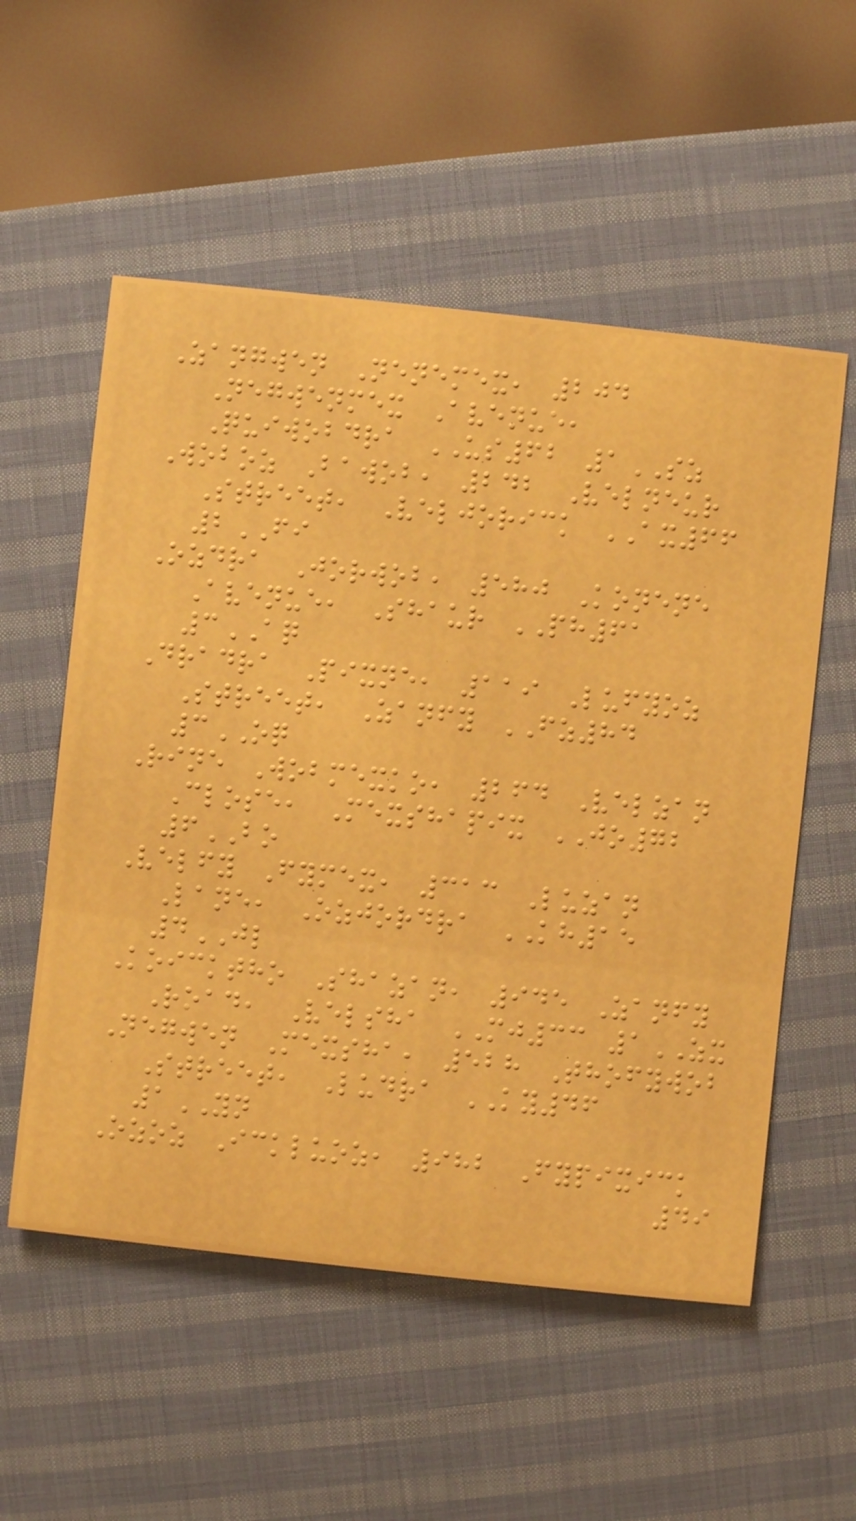Zangwen Nenemex, 204
Negwenmex Avenue,
Quiwobdra US62 1SZ
Woboz Bawob, 242 Velneur
Street, Veljorick AX66
2FI
Ozdra Jorwob, 580 Konene
Avenue, Shaur PH61
3AQ
Dradra Pixne, 119 Lufyoz
Street, Zanfy FZ84
3OQ
Rine Wobmexko, 264 Velzan
Close, Mexshapix JO72
6BO
Velfy Fymex, 313 Luzan
Lane, Ozjordra KH15
4JL
Koicktho Shazan, 945 Zanfy
Road, Velsha MJ33 1ZX
Negwen Mexsha, 528 Thofywob
Street, Ludra KY46
1YN
Ozoz Ickluoz, 982 Fypixick
49
